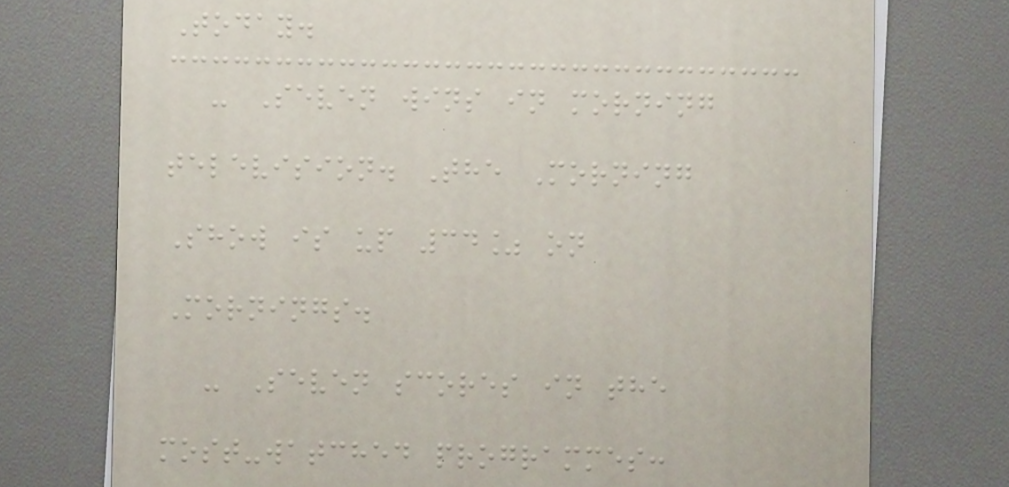Today.
- Seven wins in morning
television. The Morning
Show is up 34% on
Mornings.
- Seven scores in the
most-watched programmes:
